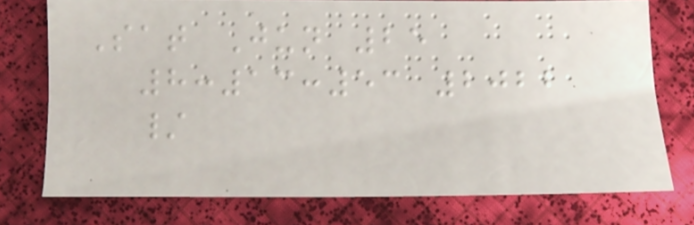Sat Jun 25
8:13:53 2022
/
